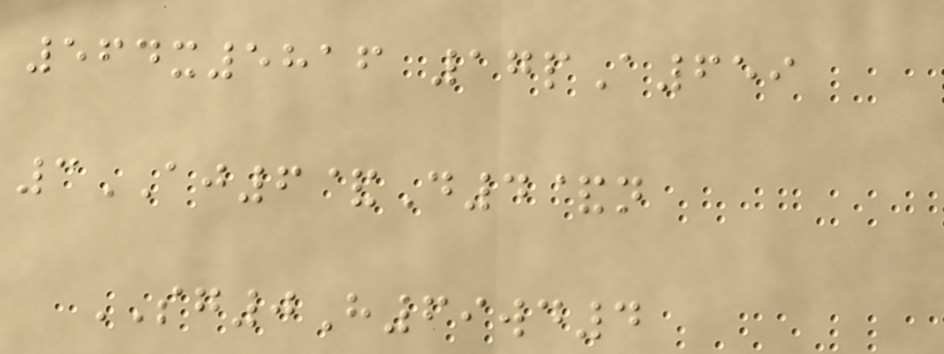564x5816 17pA659
3AJ6&D4&n
SG0H69wd4
